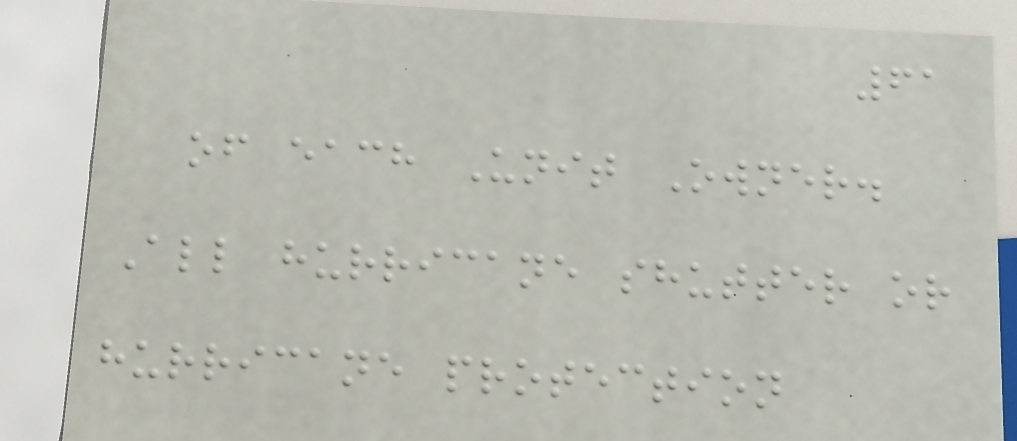61
of each Unit Owner.
All hurricane shutter or
hurricane protection
